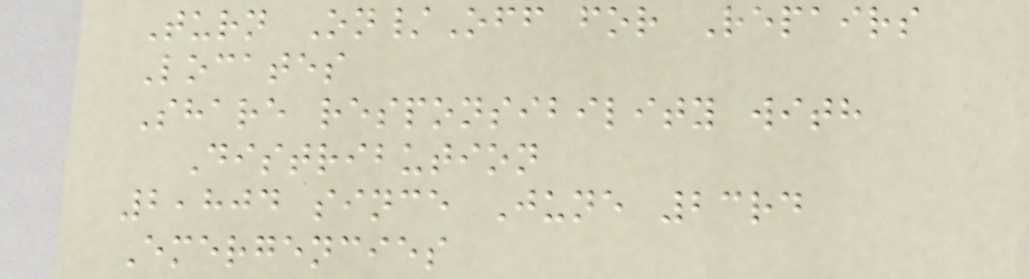Turn On/Off for Repairs
Locates
Share responsibility with
Distribution
2,804 since June 23rd
Emergencies
